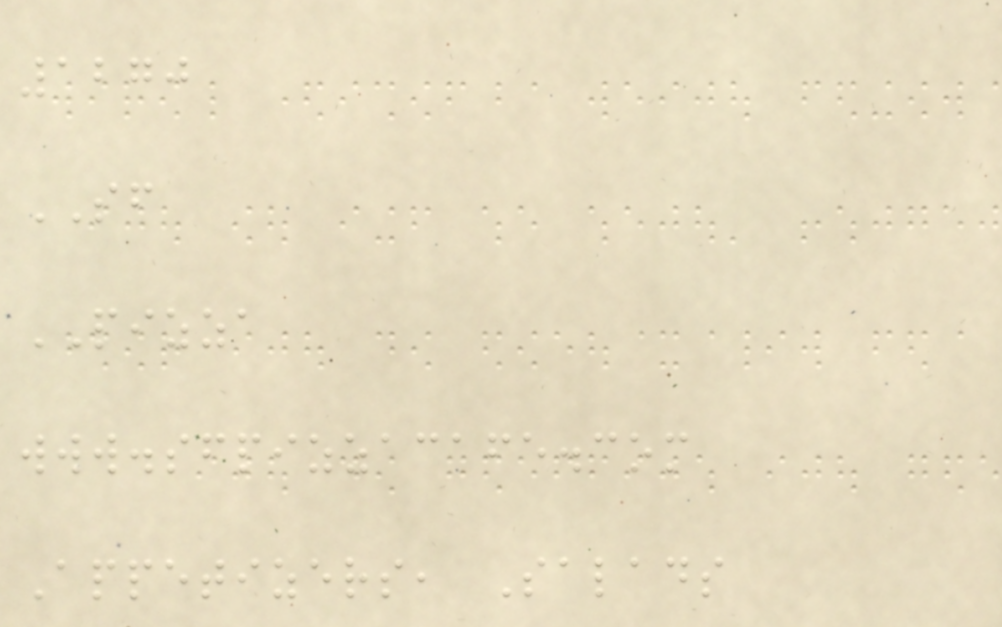1270
SF
PIZZA
www.sfpizzacafe.com
Appetizers, Salads
